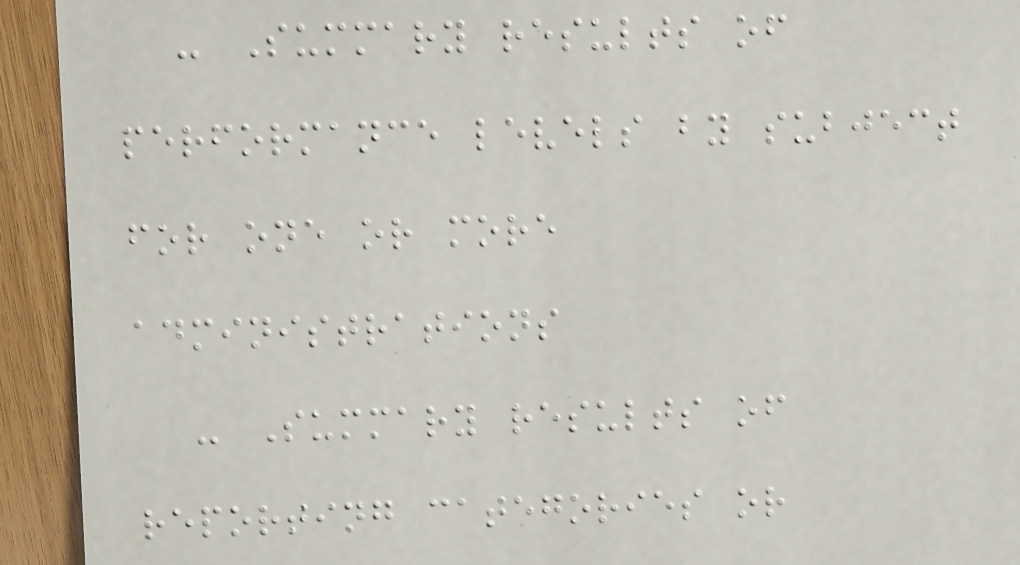- Summary results of
performance levels by subject
for one or more
administrations
- Summary results of
reporting categories or
